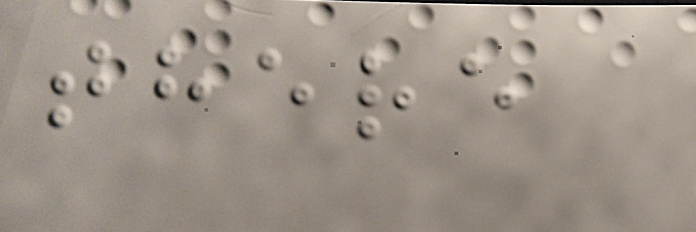there
